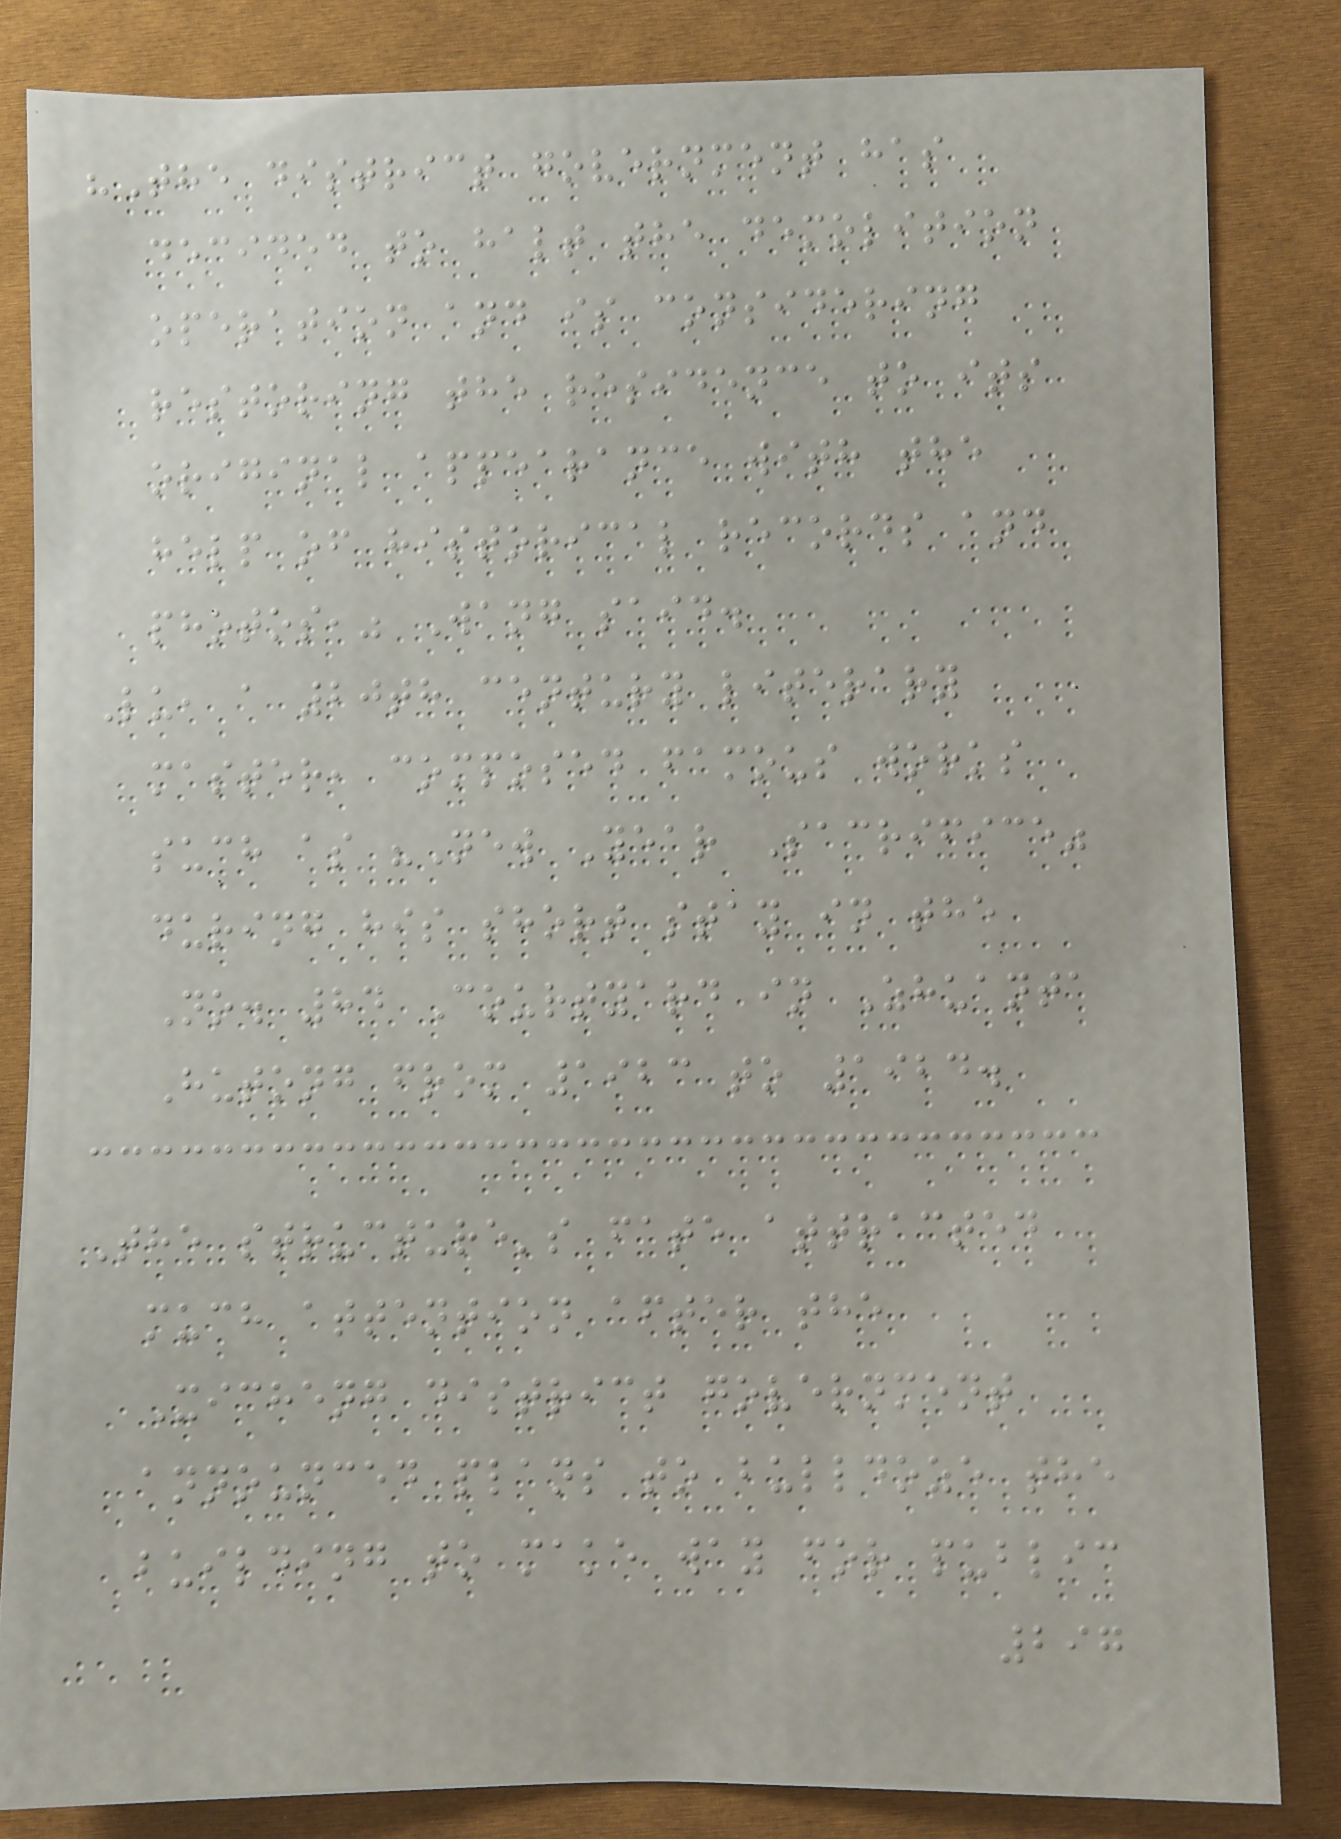"The district government has
decided to halt the demolition
operation and is considering
restoring the residence to its
original appearance with the
help of historical records and
photos," Wang said.
Lu, a 20th century literary
master, composed famous works
such as "New Year Sacrifice"
during his short stay in the
No. 84 Courtyard in Zhuanta
Hutong from 1923 to 1924.
The structure's fate attracted
much attention after the
Xicheng district government
announced plans to bulldoze the
building to make way for public
297
